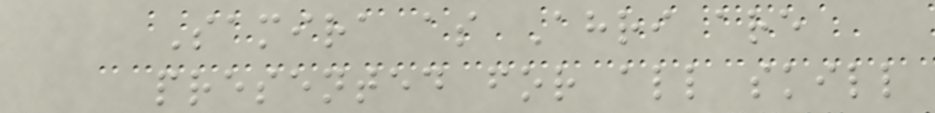Samira as Ahri are
presented for all skill
